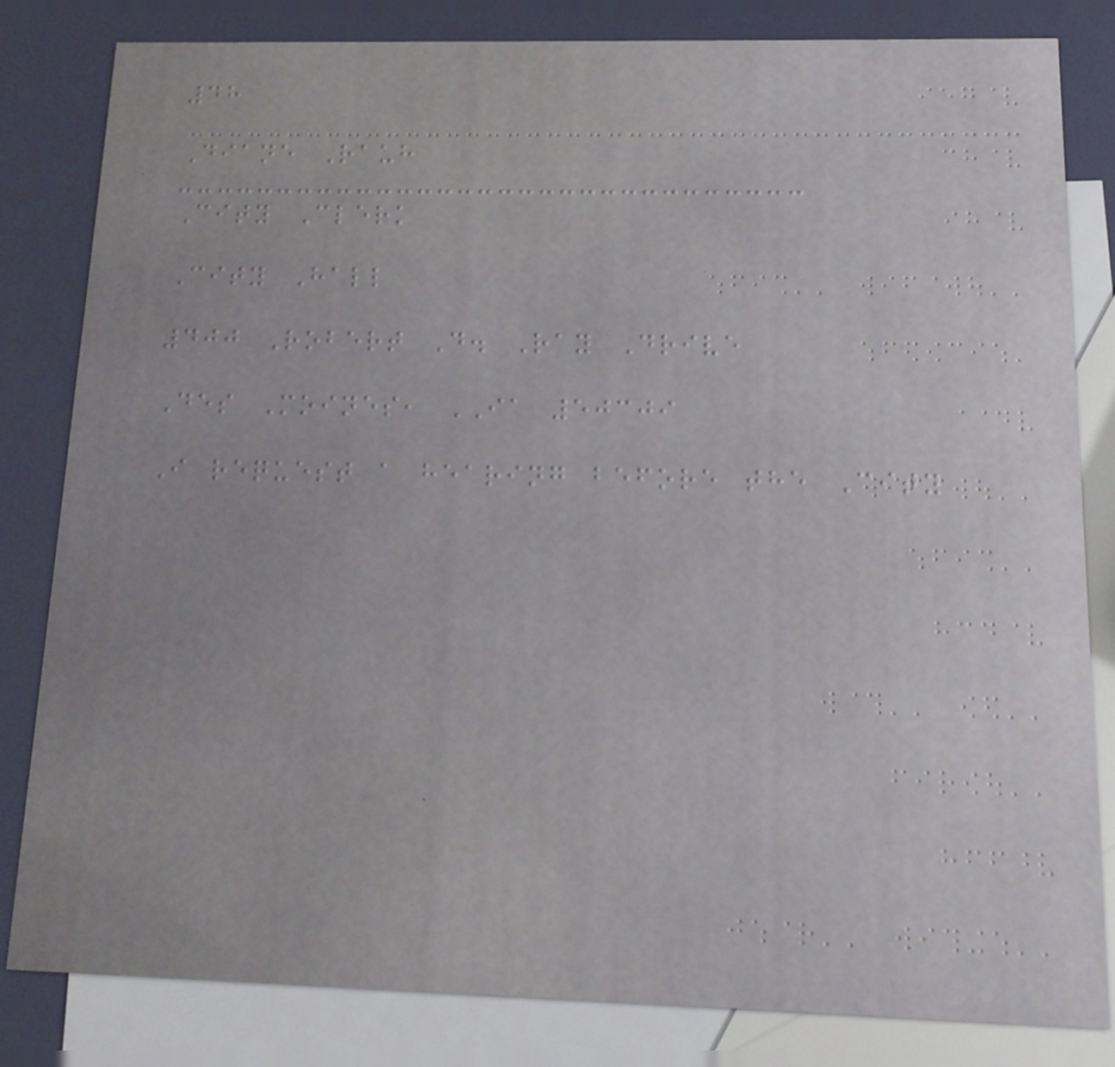48
Diane Rauh
City Clerk
City Hall
400 Robert D. Ray Drive
Des Moines, IA 50309
I request a hearing before the City
